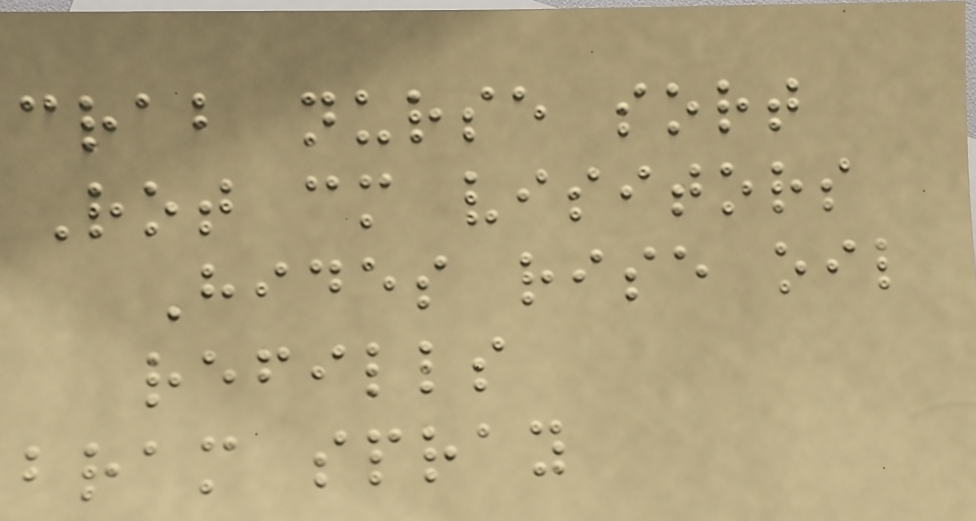crab nurse sort
Rot cm visitors
Hides rise oil
refills
bram spray
